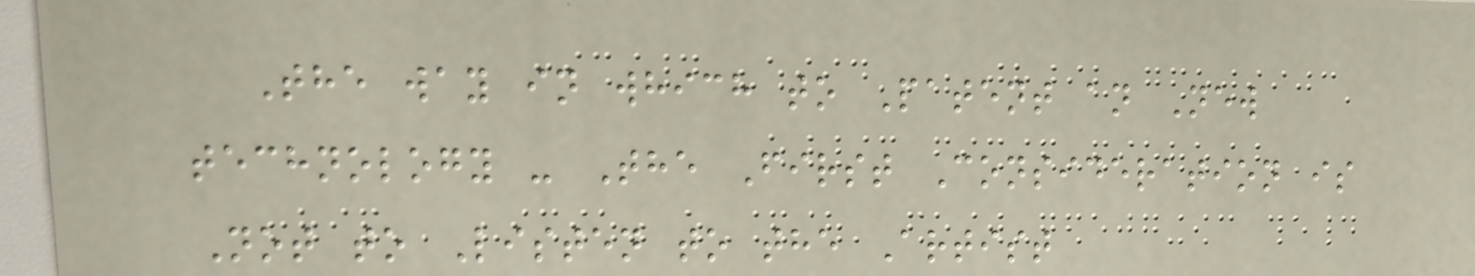The way in which to Patent an New
technology - The First Consideration is
Not to Listen to the Artist
